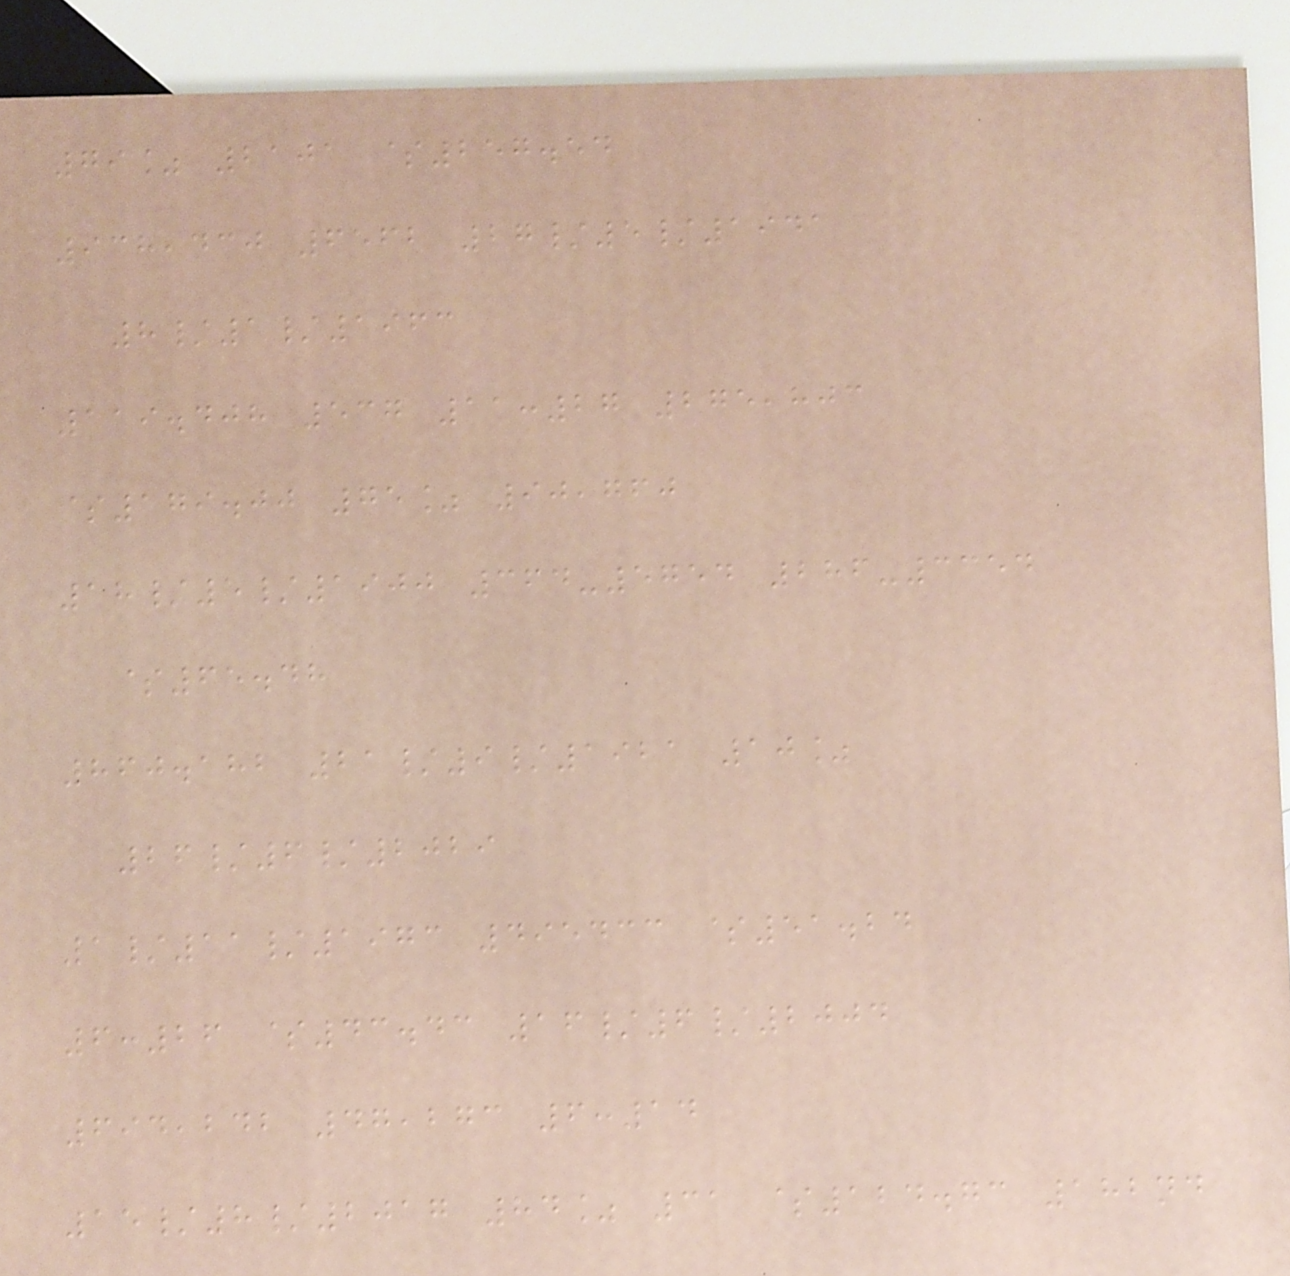79% 2101 $257.54
938,430 6562 27/5/1941
8/1/1963
119.408 537 11:27 275,803
$179.00 75% 90,760
18/5/1900 364-5754 286-3354
$65.48
860.182 21/9/1921 10%
26/6/2029
1/11/1973 495433 $51.24
6:26 $43.43 16/6/2004
694,242 47,273 6:14
15/8/2017 84% 31 $124.73 182nd
